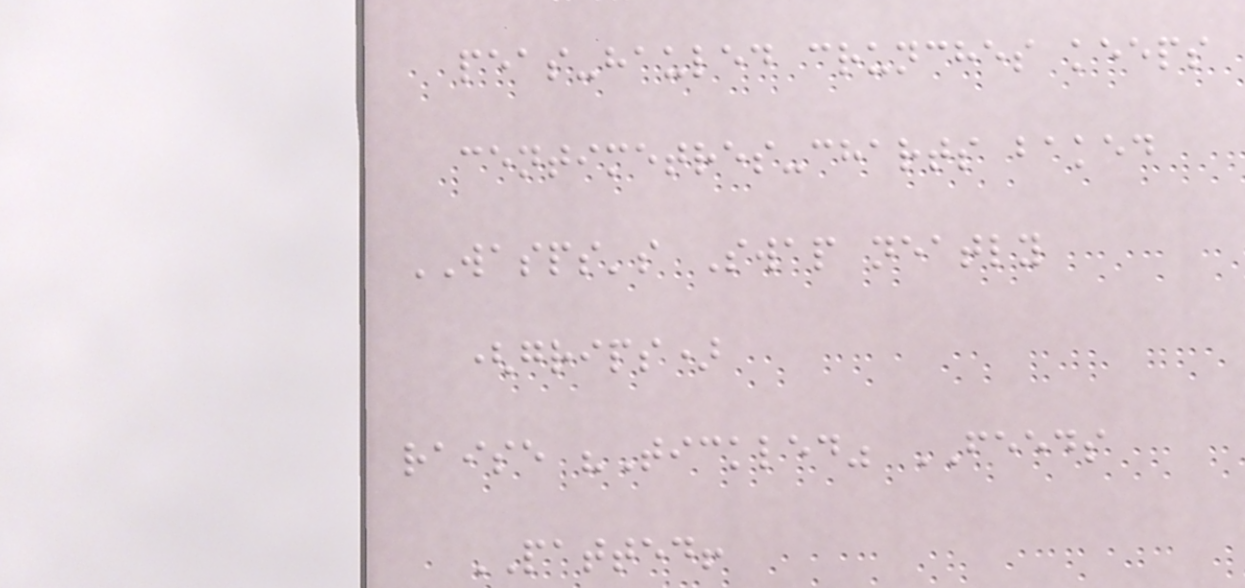peas-hauled crunches keeps
centimetres-charts baked
WASPS's Swap neatly
(grips)
raise "Tickled" FEEDS
PATTED!
